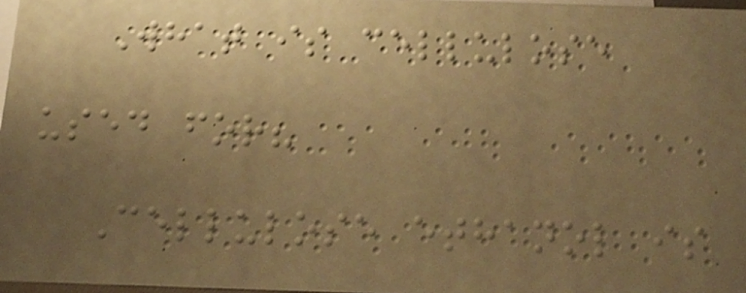What is cellulose
used for?
Cellulose ethanol is
